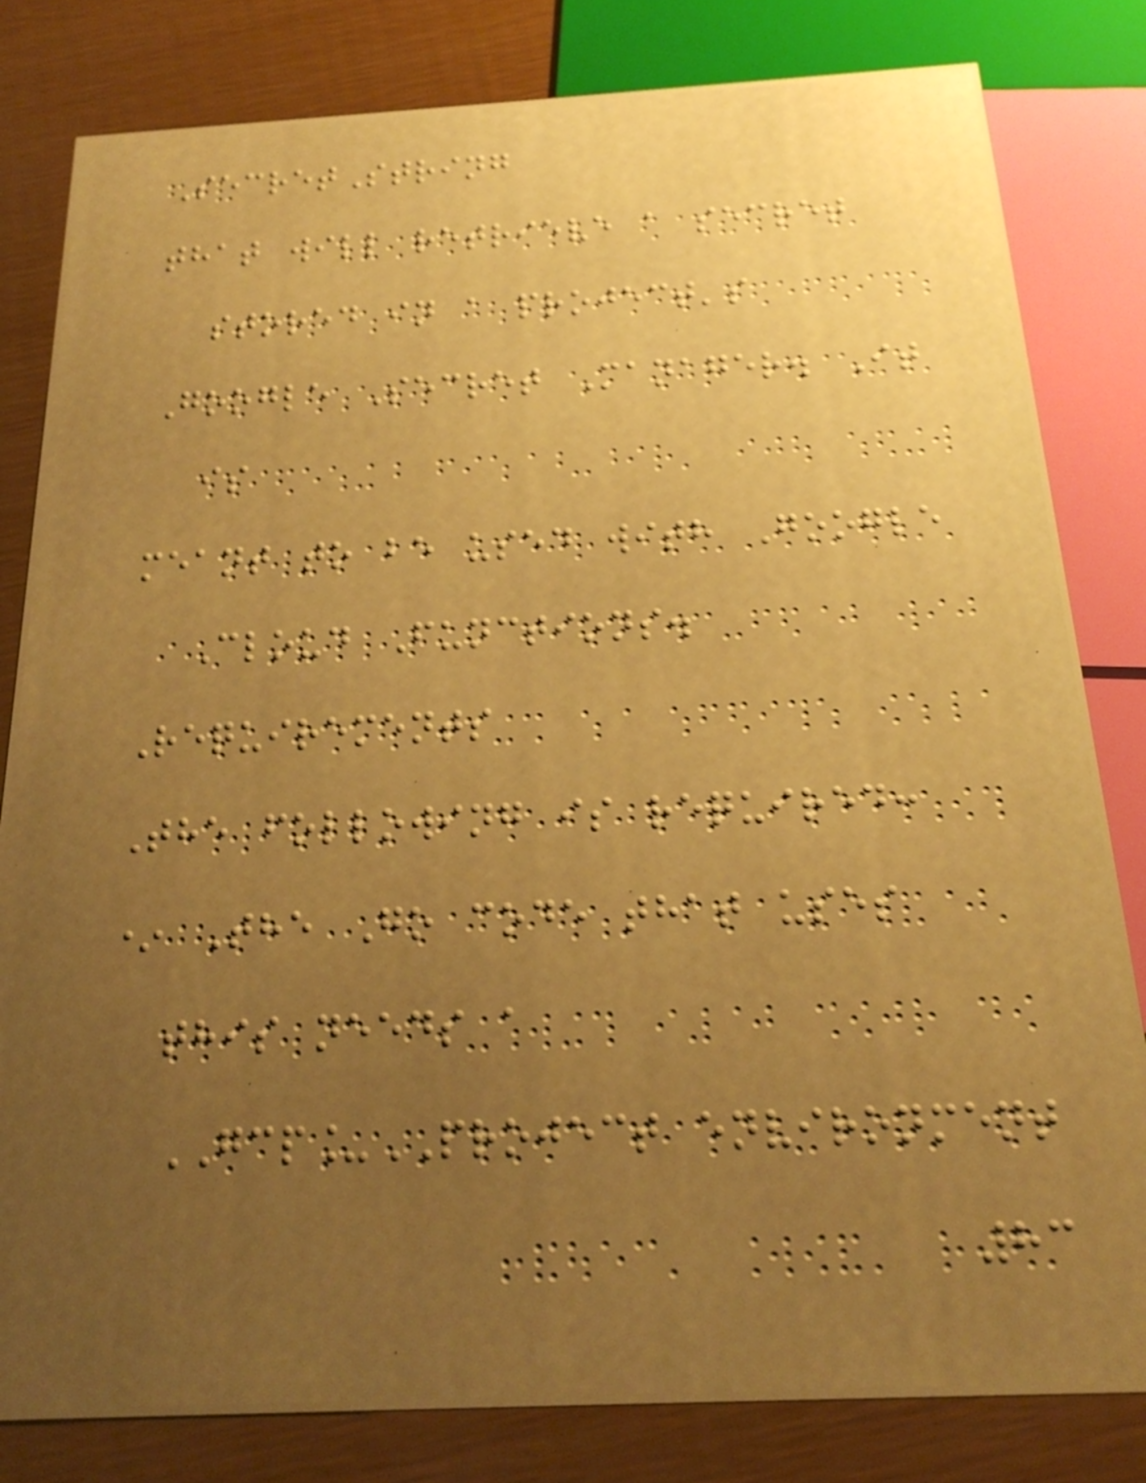SecretString
that will retrieve a secret
stored in a project's
Google Secret Manager. It
is
meant to be used with Google
Cloud Functions.
Requirements
The following is required:
* The Go code that uses
this needs a
GCP_PROJECT environment
83
